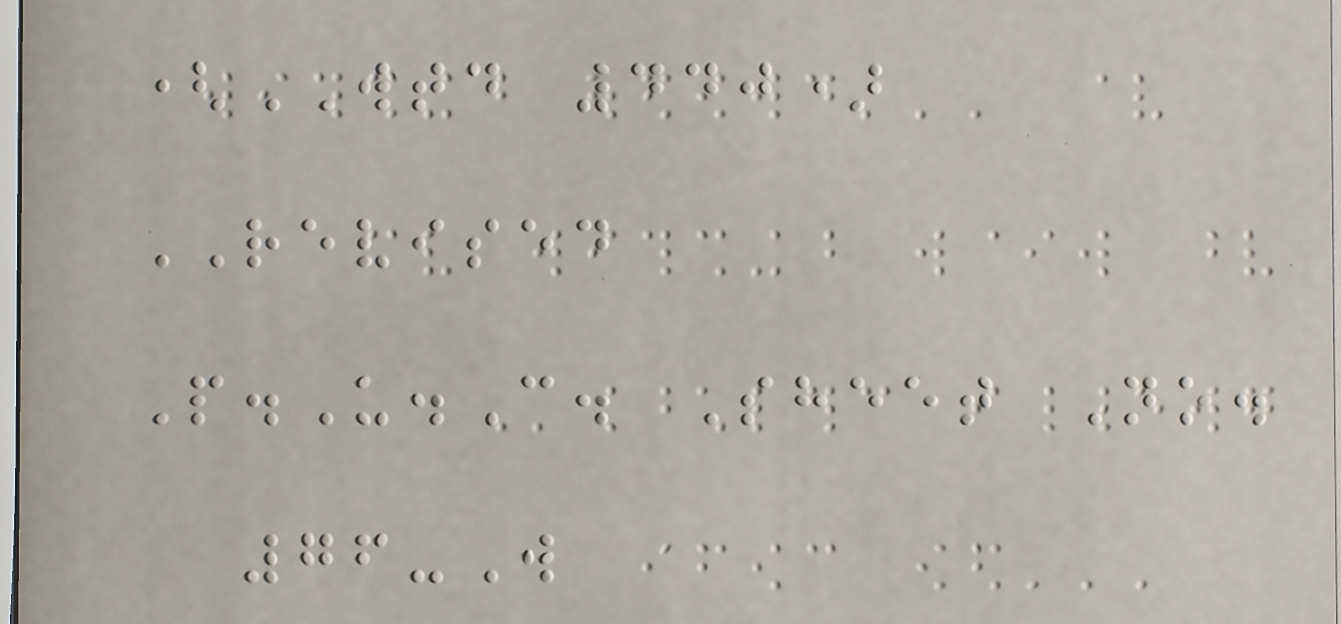(WTD 440)
REVISED
P.U.C. Sheet No.
76-W
